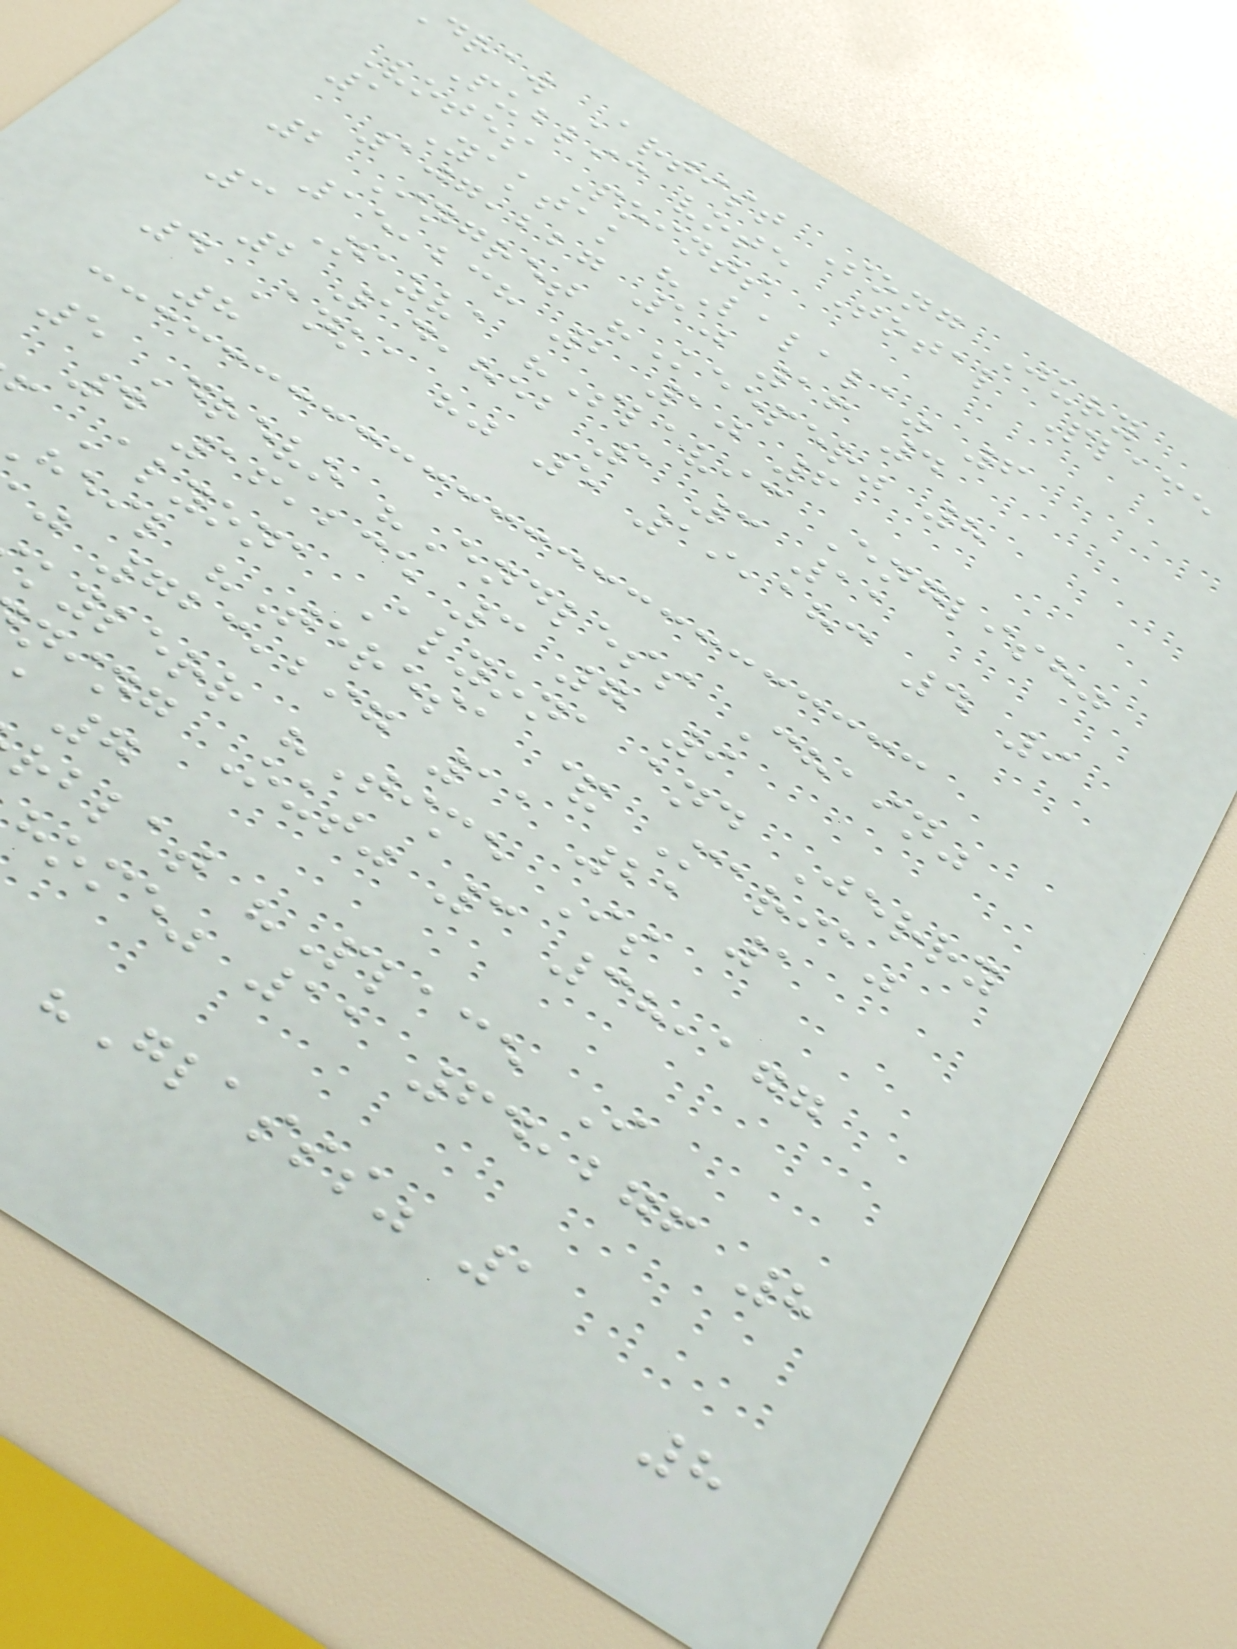draw Artist Song Jury
Public vote Total Place
Votes Points
1 Yaktak "Lalala" 6
107,227 10 16 4
2 Ingret "Keeper" 8
15,238 2 10 6
3 Nazva "Slavic English"
2 14,852 1 3 11
4 Anka "" 5 19,183 4 9
8
5 Drevo "Endless Chain"
4 16,235 3 7 9
Alyona Alyona and Jerry
heil "Teresa & Maria"
j 723,297 11 21 1
kylerr "Time Is
ning Out" 3 38,177
rblat "Place I
home" 11 64,276 8
"Glasss" 1
8
